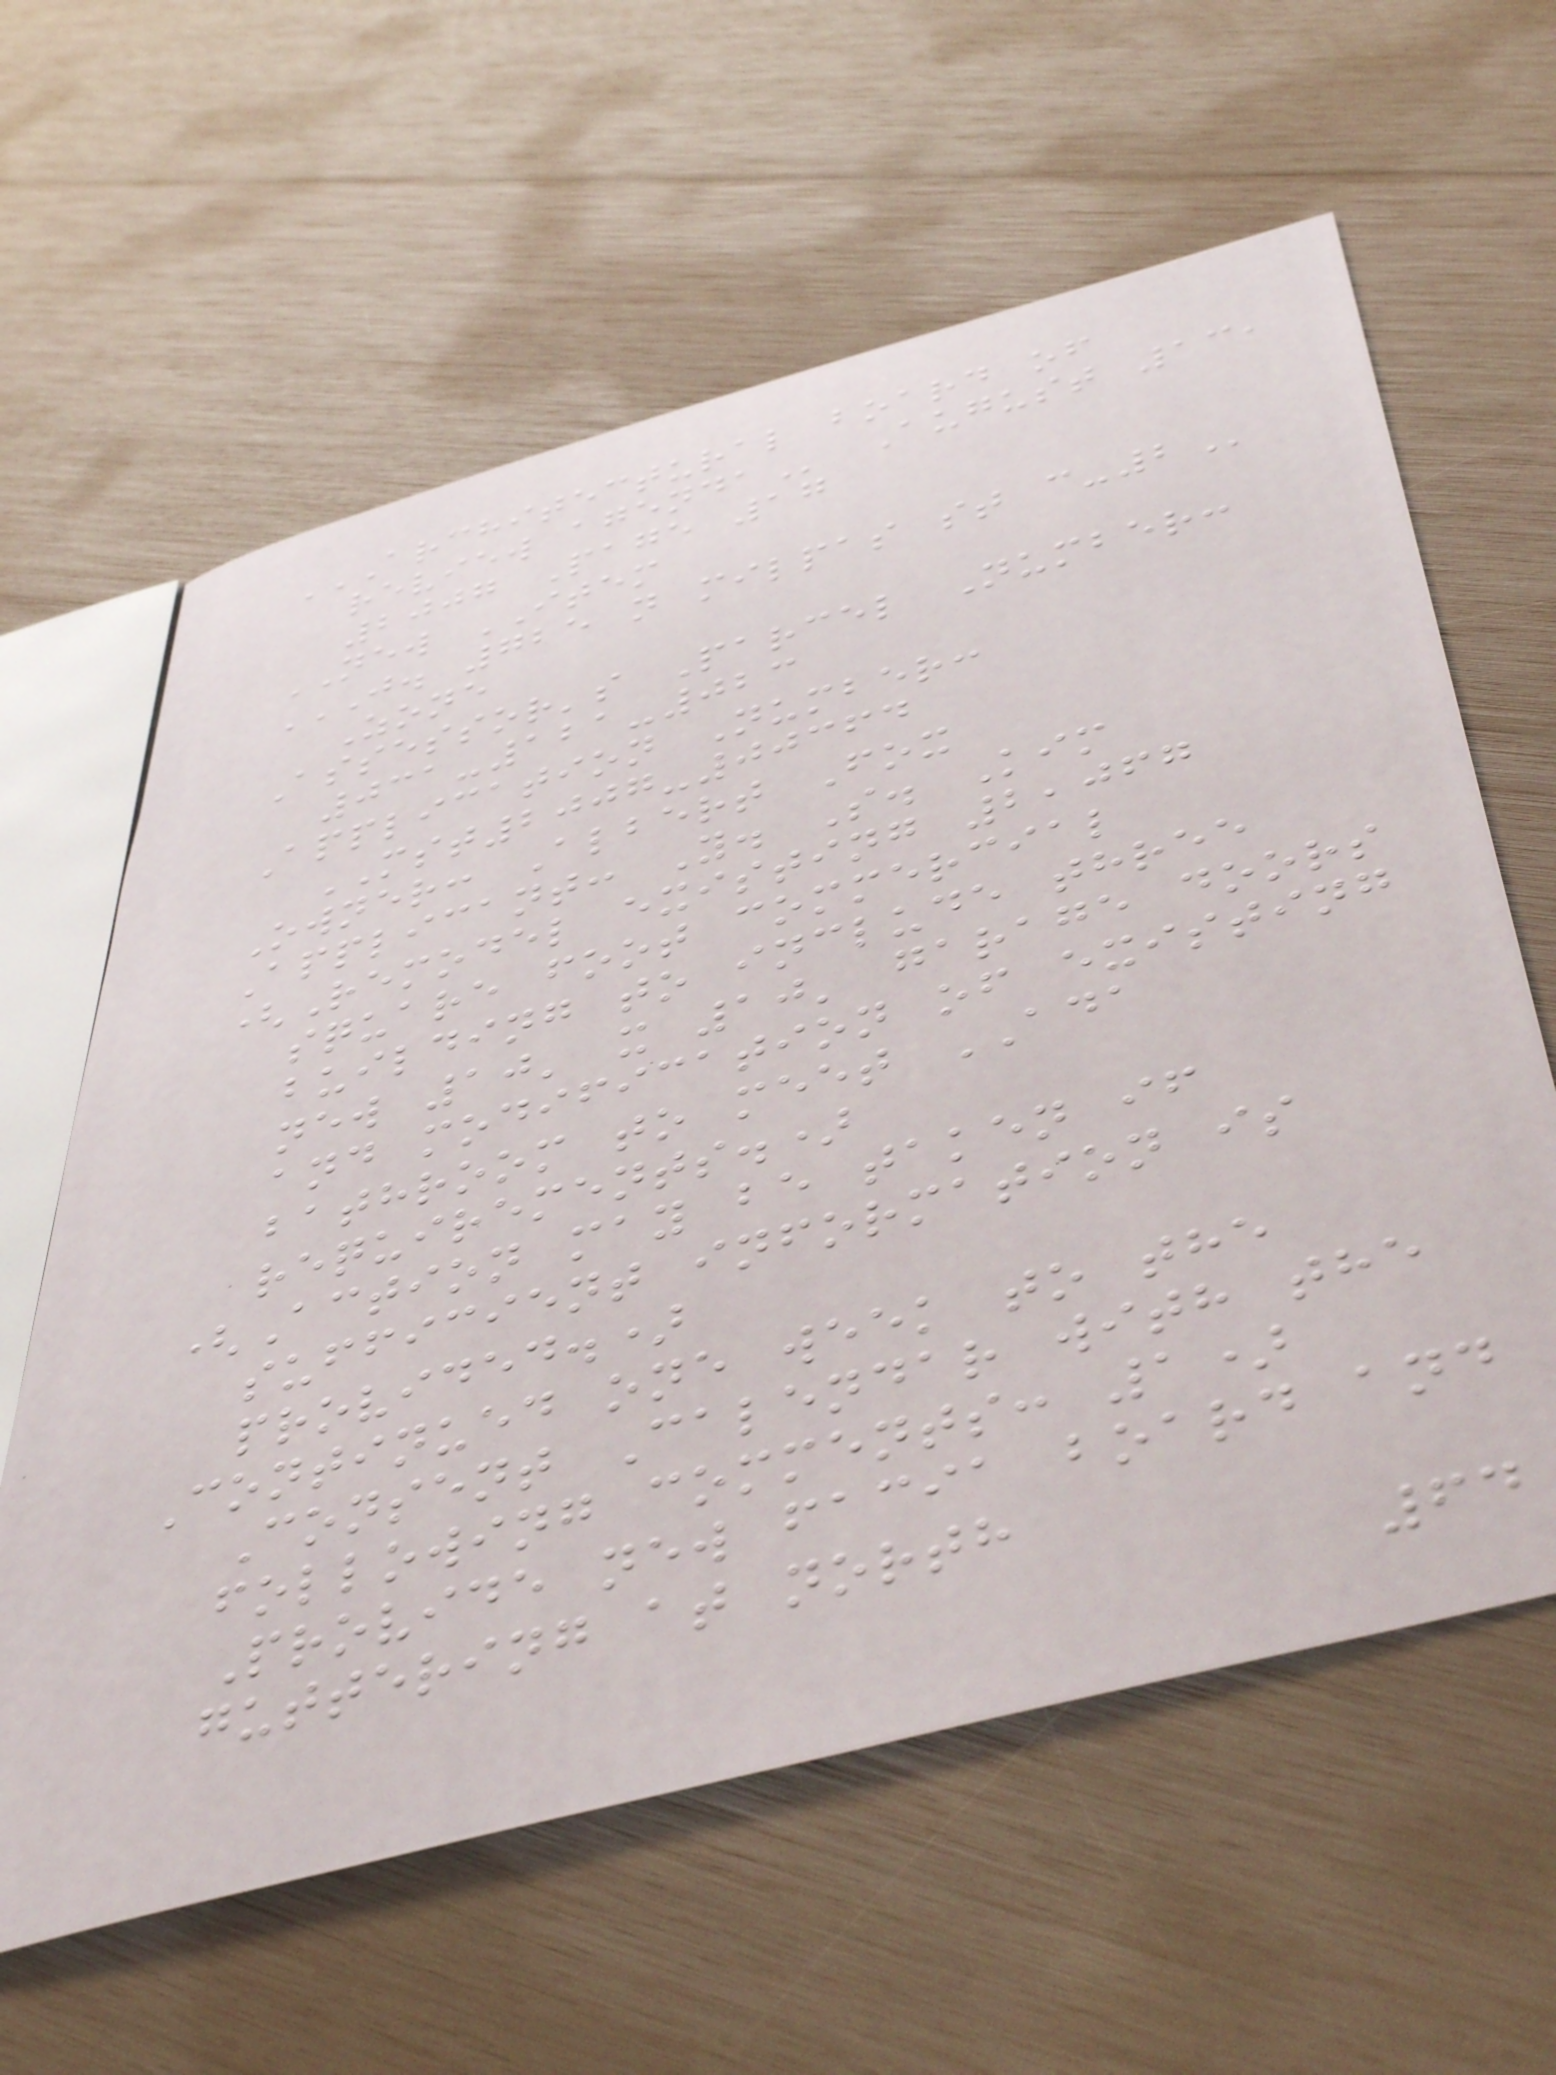ARCHITECTURAL BOARD OF
REVIEW AGENDA August 13,
2007 Page 17
NEW ITEM
J. 725 N MILPAS ST C-2
Zone
Assessor's Parcel Number:
031-121-023
Application Number:
MST2007-00364
Owner: Albert Fox
Applicant: Y. S. Kim
(Remodel existing 2,067
square foot commercial
building to include three
new 10' x 10' garage doors
and modification of existing
bathroom to meet ADA
requirements.)
(Action may be taken if
sufficient information is
provided.)
Continued one week to the
Consent Calendar with the
following comments: 1)
Provide new facia board and
guttering at north
64
